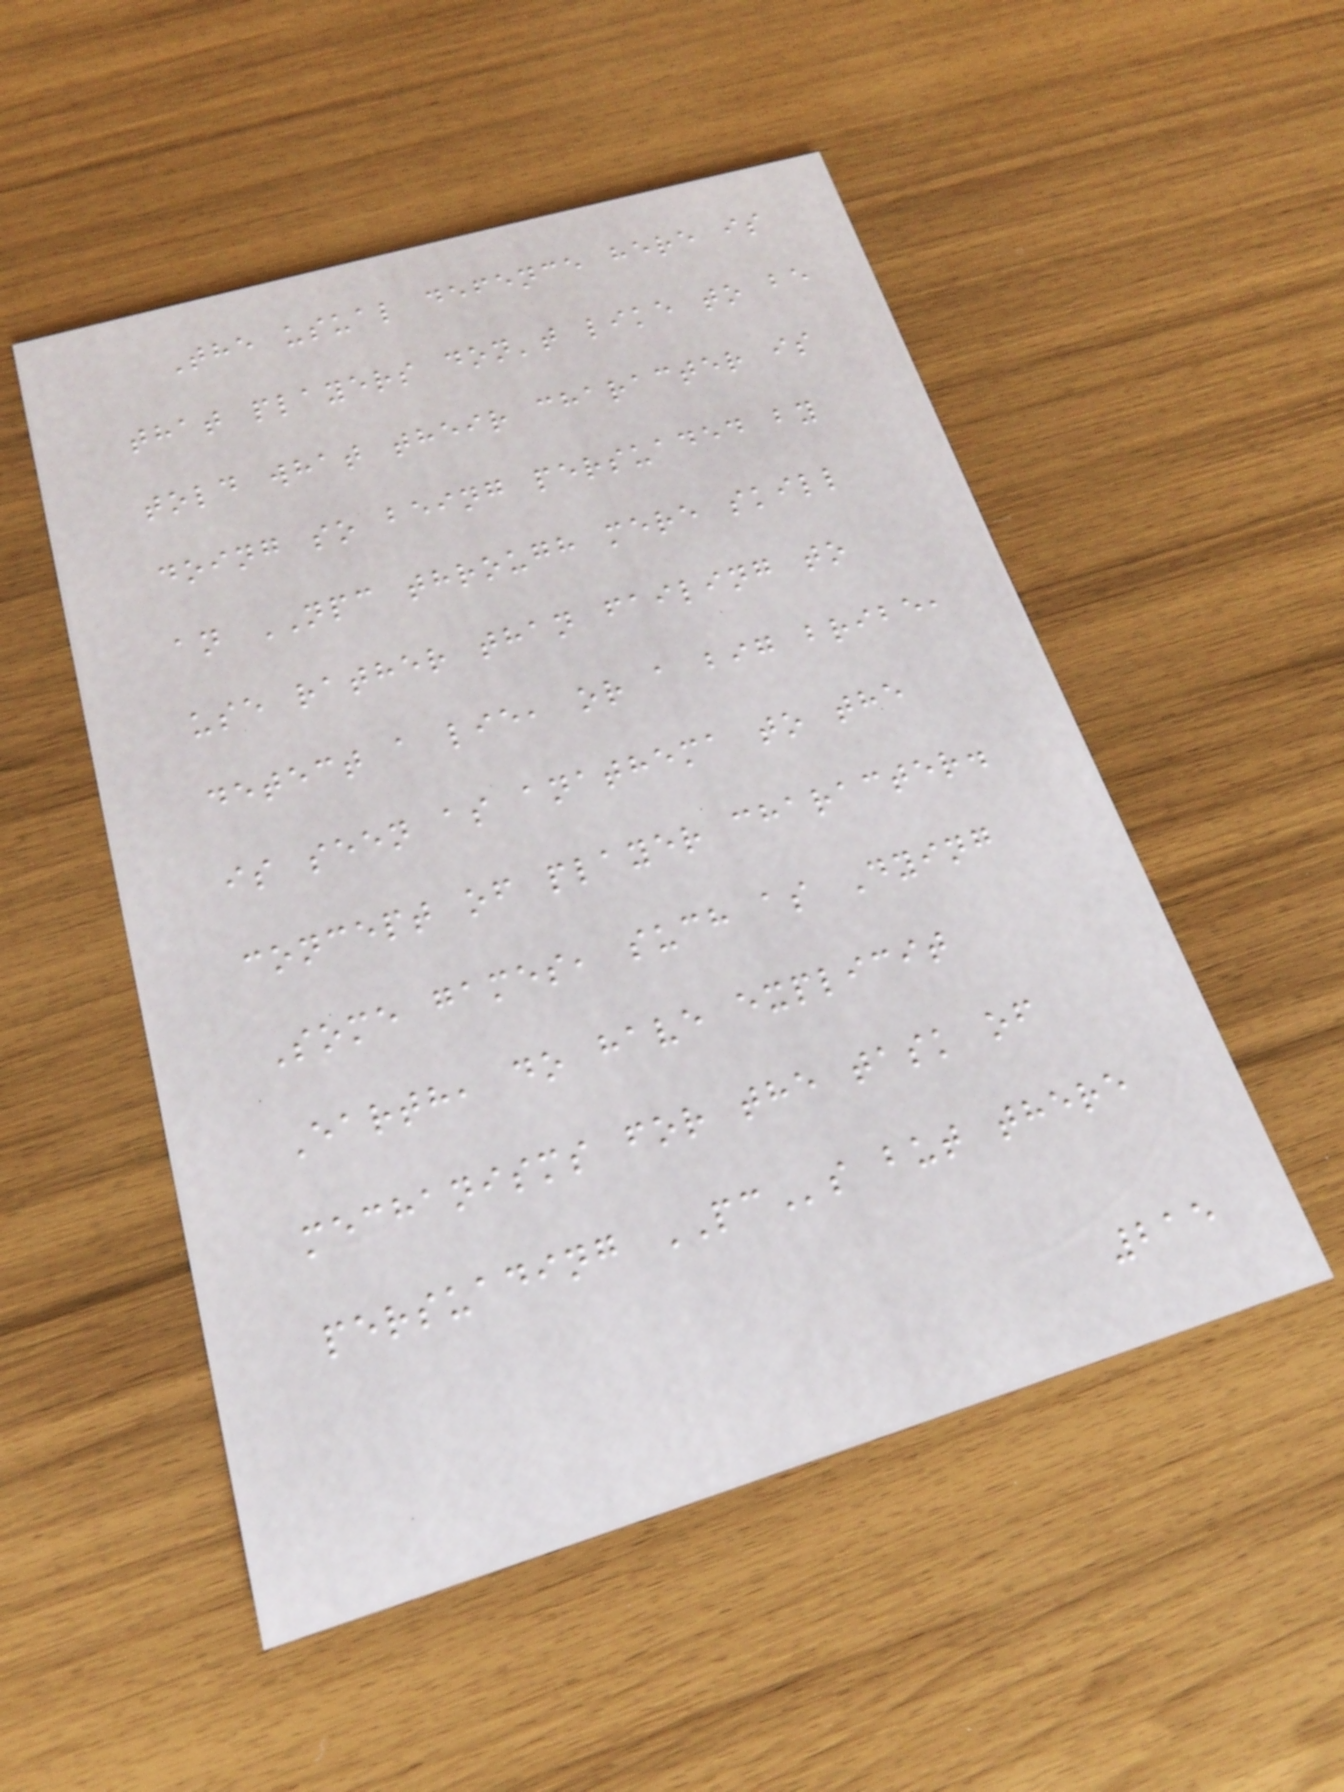The usual defence here is
that players don't like to be
told what their character is
doing so being persuaded by
an NPC through mere skill
use rather than failing to
detect a lie, or a big bribe,
is seen as anathema to the
concept of player character.
Some games, such as Dying
Earth, do have explicit
mechanisms for the task of
persuading PCs but there
215
